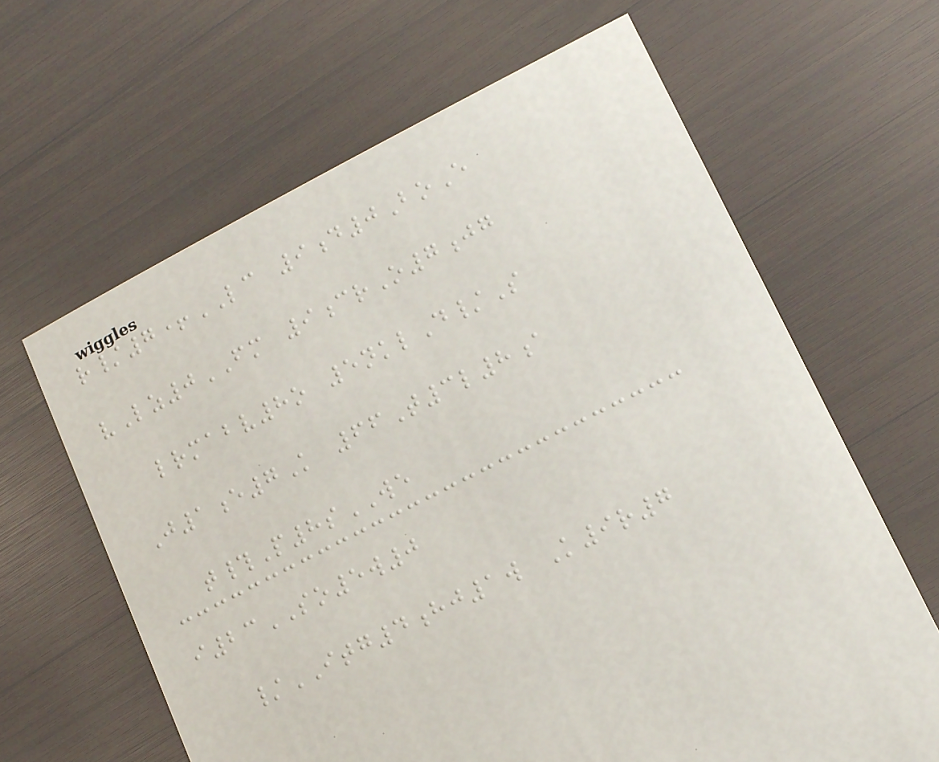r/7+LC 9d0BoE
vLz0FM 9crO7jg
lrmabv8o 5nklD/S
J1e7K 66T3l8a
t#P8sWE
i23SO5w0
/ITG4hj1w K9r7
